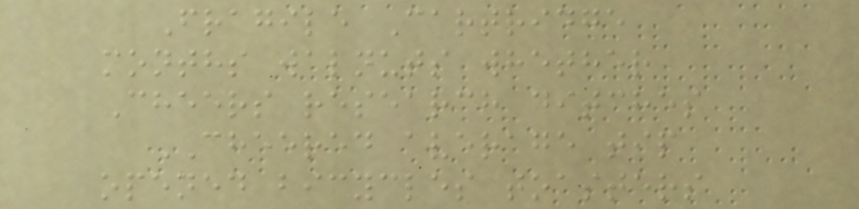Fragile Cartridge
months walnuts whether
Cheers research ditches
CHEERED average tip
opened bicycles toasters
